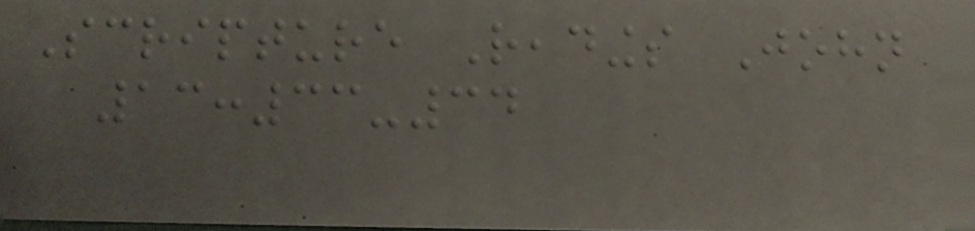Scripture Readings John
13:33-34
